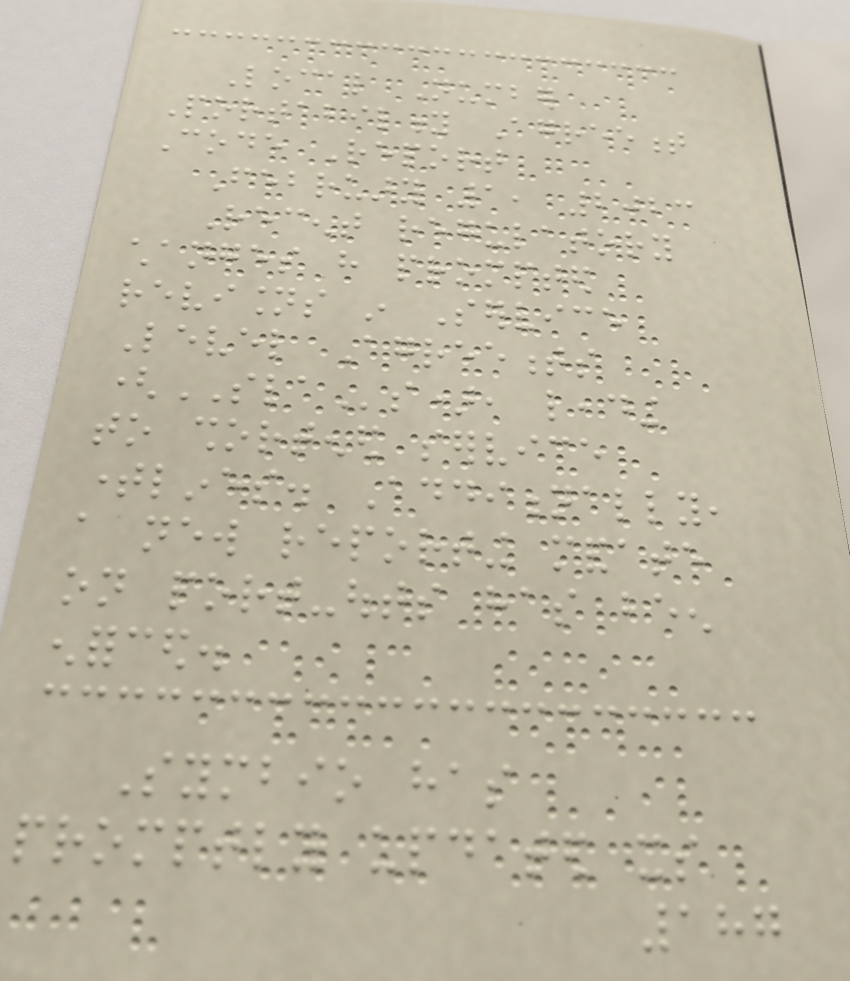Local Number
Portability Agreement
Code Report
February 1, 2023
Recent regulatory
changes have prompted
revisions in Service
Level Agreements
(SLAs), leading
to shortened service
timelines. Additionally,
a new reporting mandate
on port-outs has been
enforced.
Symbio has
promptly updated its
187
